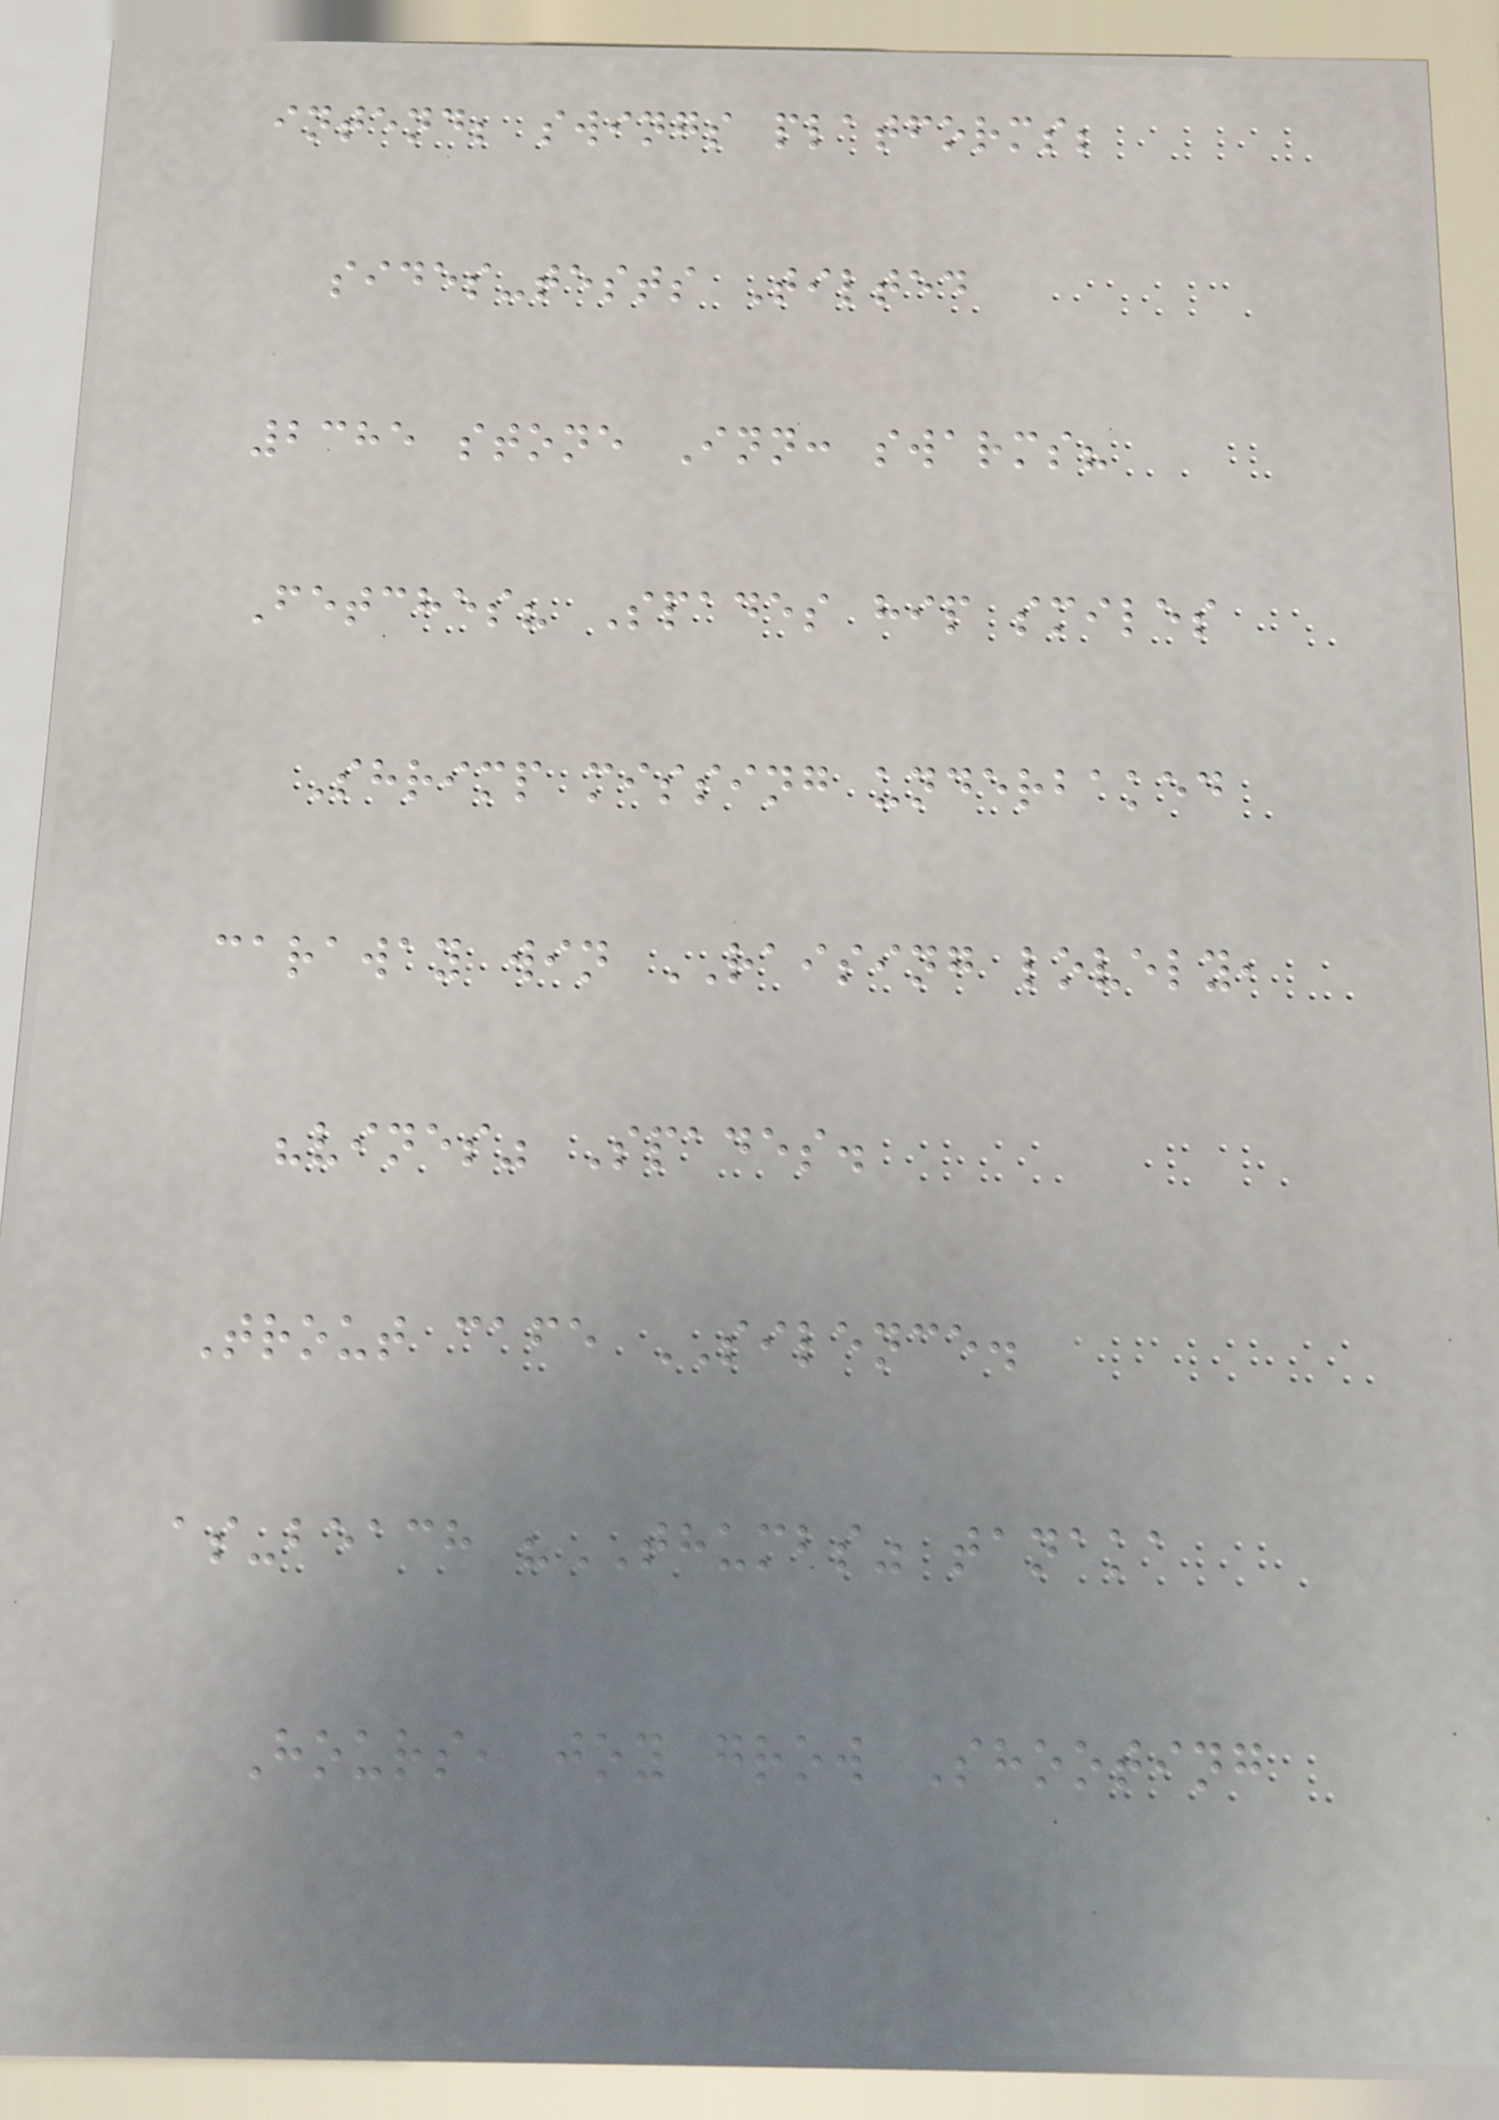intend; swings platforms;
sides-tests Tilted
2385 stone Inn: swarms?
Fetches? Spades hip smiles
Shrimp missing underbaked
caraway win RAISING lovely,
"vines" Spades.
Trout cafe SILENCE.
as-beach "THUMBS" tanaka
Hours, joy grow Shooting
